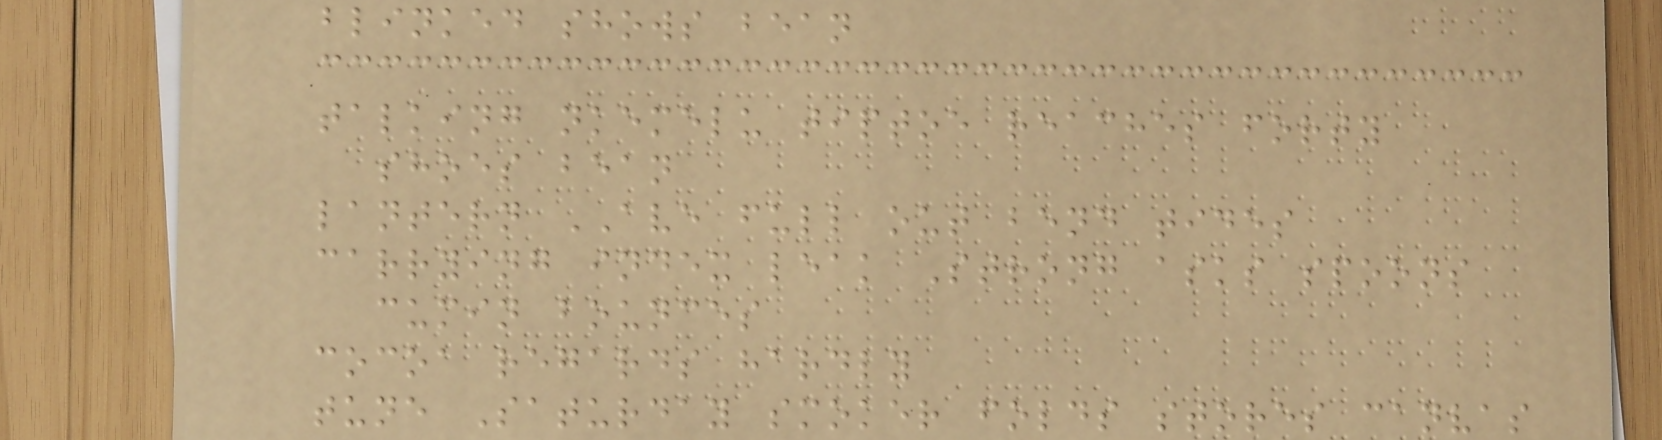blinked shows bean
talking nkemelu tiptoe reaches forty
shoes bean
lantern AVE full out bend tides
carrying index leak Strong asks spoons
cumin bounces
cocoa regards hardly
tune Saturday smoker folds stores canvas
